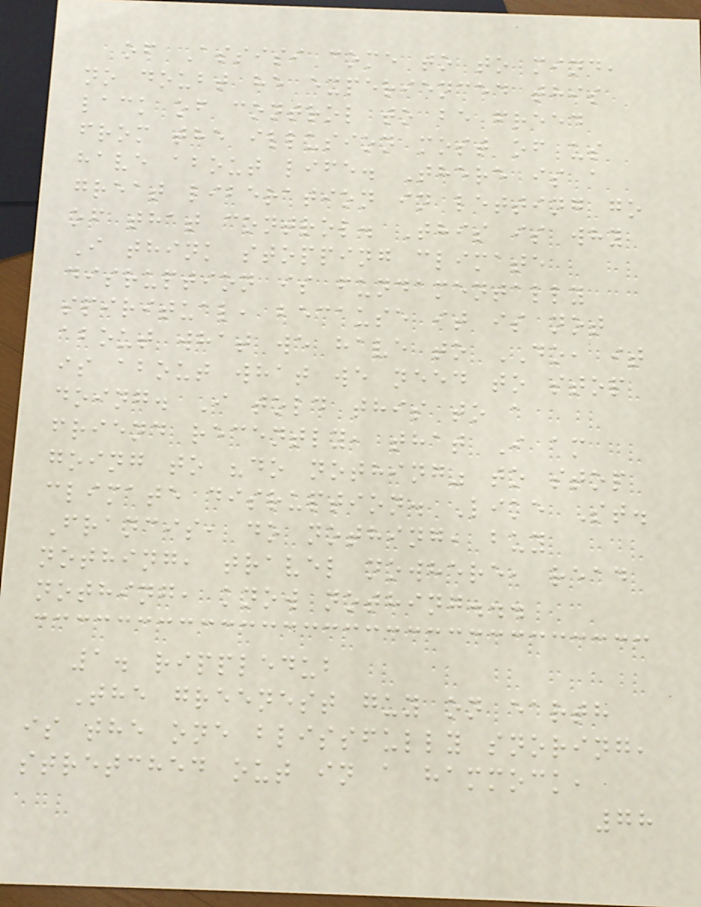of Assisi come to to mind,
no doubt he experienced this
lack of control to be freed
from the illusion most of us
have about life. There is a
great liberation in letting go
of that control. This is why
I think stopping climate
disruption is fundamentally
spiritual, because it is not
about what we have to DO, it
is about what we need to stop
doing. I told this to a
friend recently, that I am
going to "do nothing" to stop
climate disruption. Like St.
Francis, do nothing, buy
nothing, travel nowhere, read
nothing, know nothing...
1. rippledub
The greenest guy on earth
is the one blissfully snoring,
stretched out in a hammock,
78
